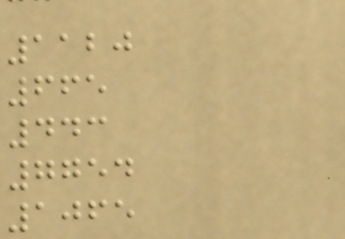1120
665
443
7754
1065
